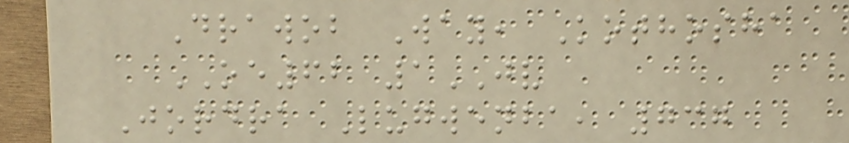Drawob Way, Kothosha
OE62 1JV
Jordra Lugwenba, 737
